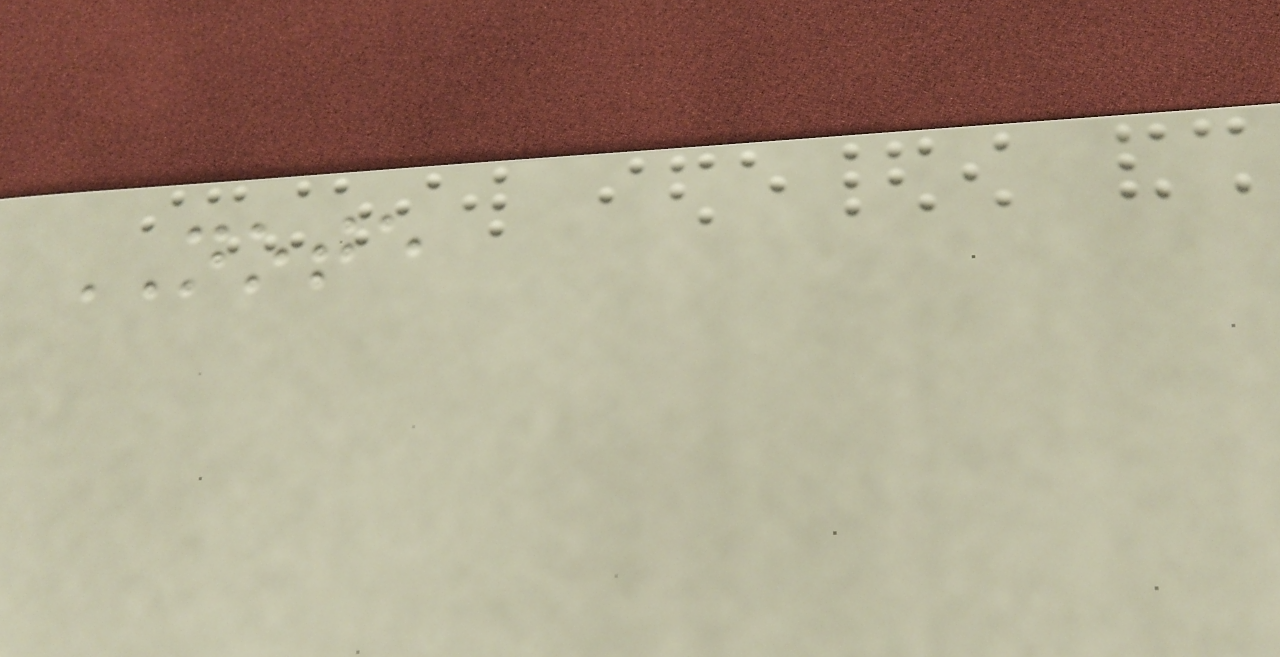NOTE
